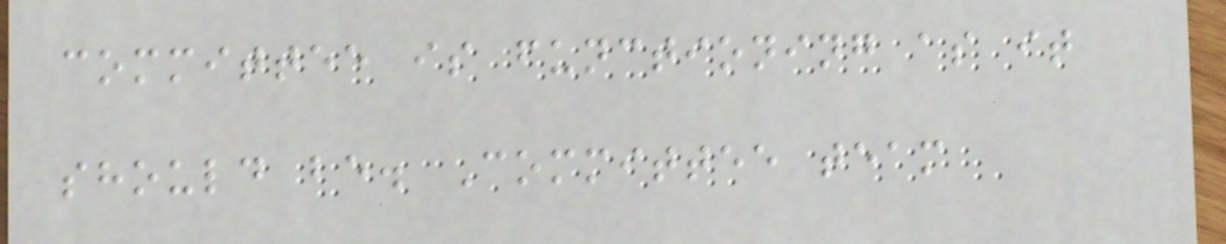committee is functioning as it
should be. Committee team
